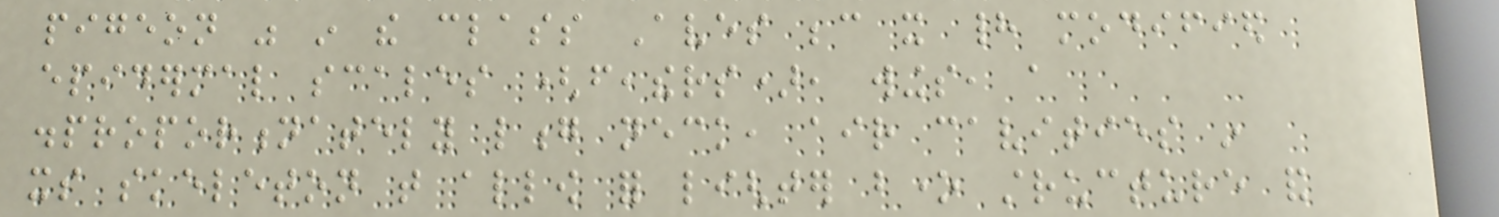pigeon was in the class Aves because it had modified
epidermal scales (feathers), wings, a
disproportionately long neck, air cavities in
its skeleton that allow for lighter bone structure and
